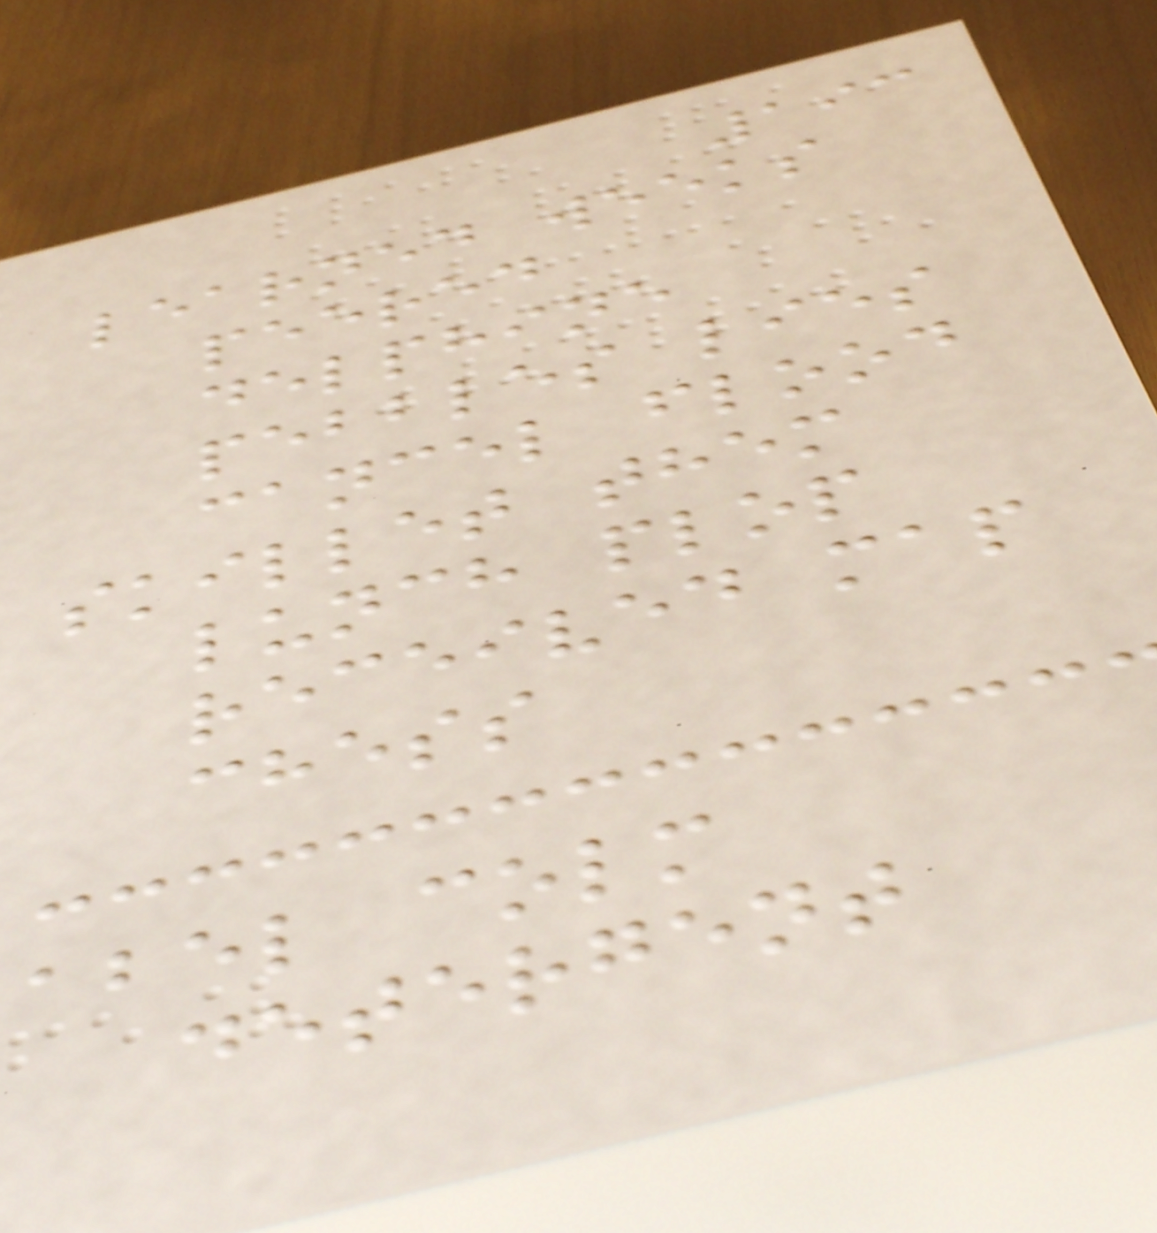193
learned weeks
peered
delphine
pebbles lies
cancel flood
skillet them
lunch plop
received map
chess
abel colm
detergent
